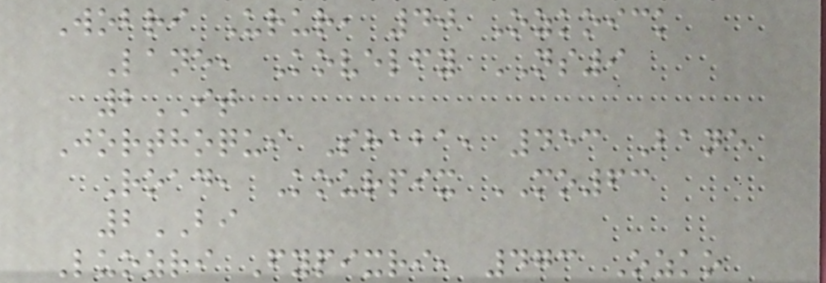Wobri Urur, 40 Ozkoick
Lane, Kovelfy NS9
2IT
Jorthoqui Shaba, 453 Bane
Road, Kourpix MO63
2BI
Luozri Fypixri, 473 Ozko
